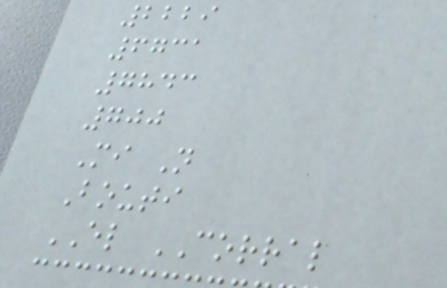2229
6731
7843
700
Mi N
Bouti
EL CORRAL
